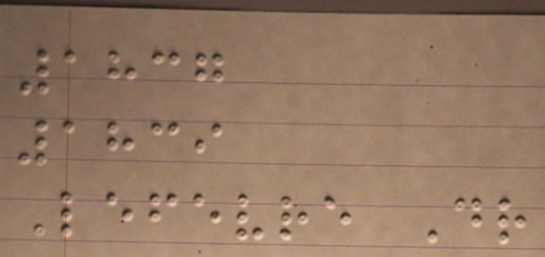1837
1839
Lefevre Dr
